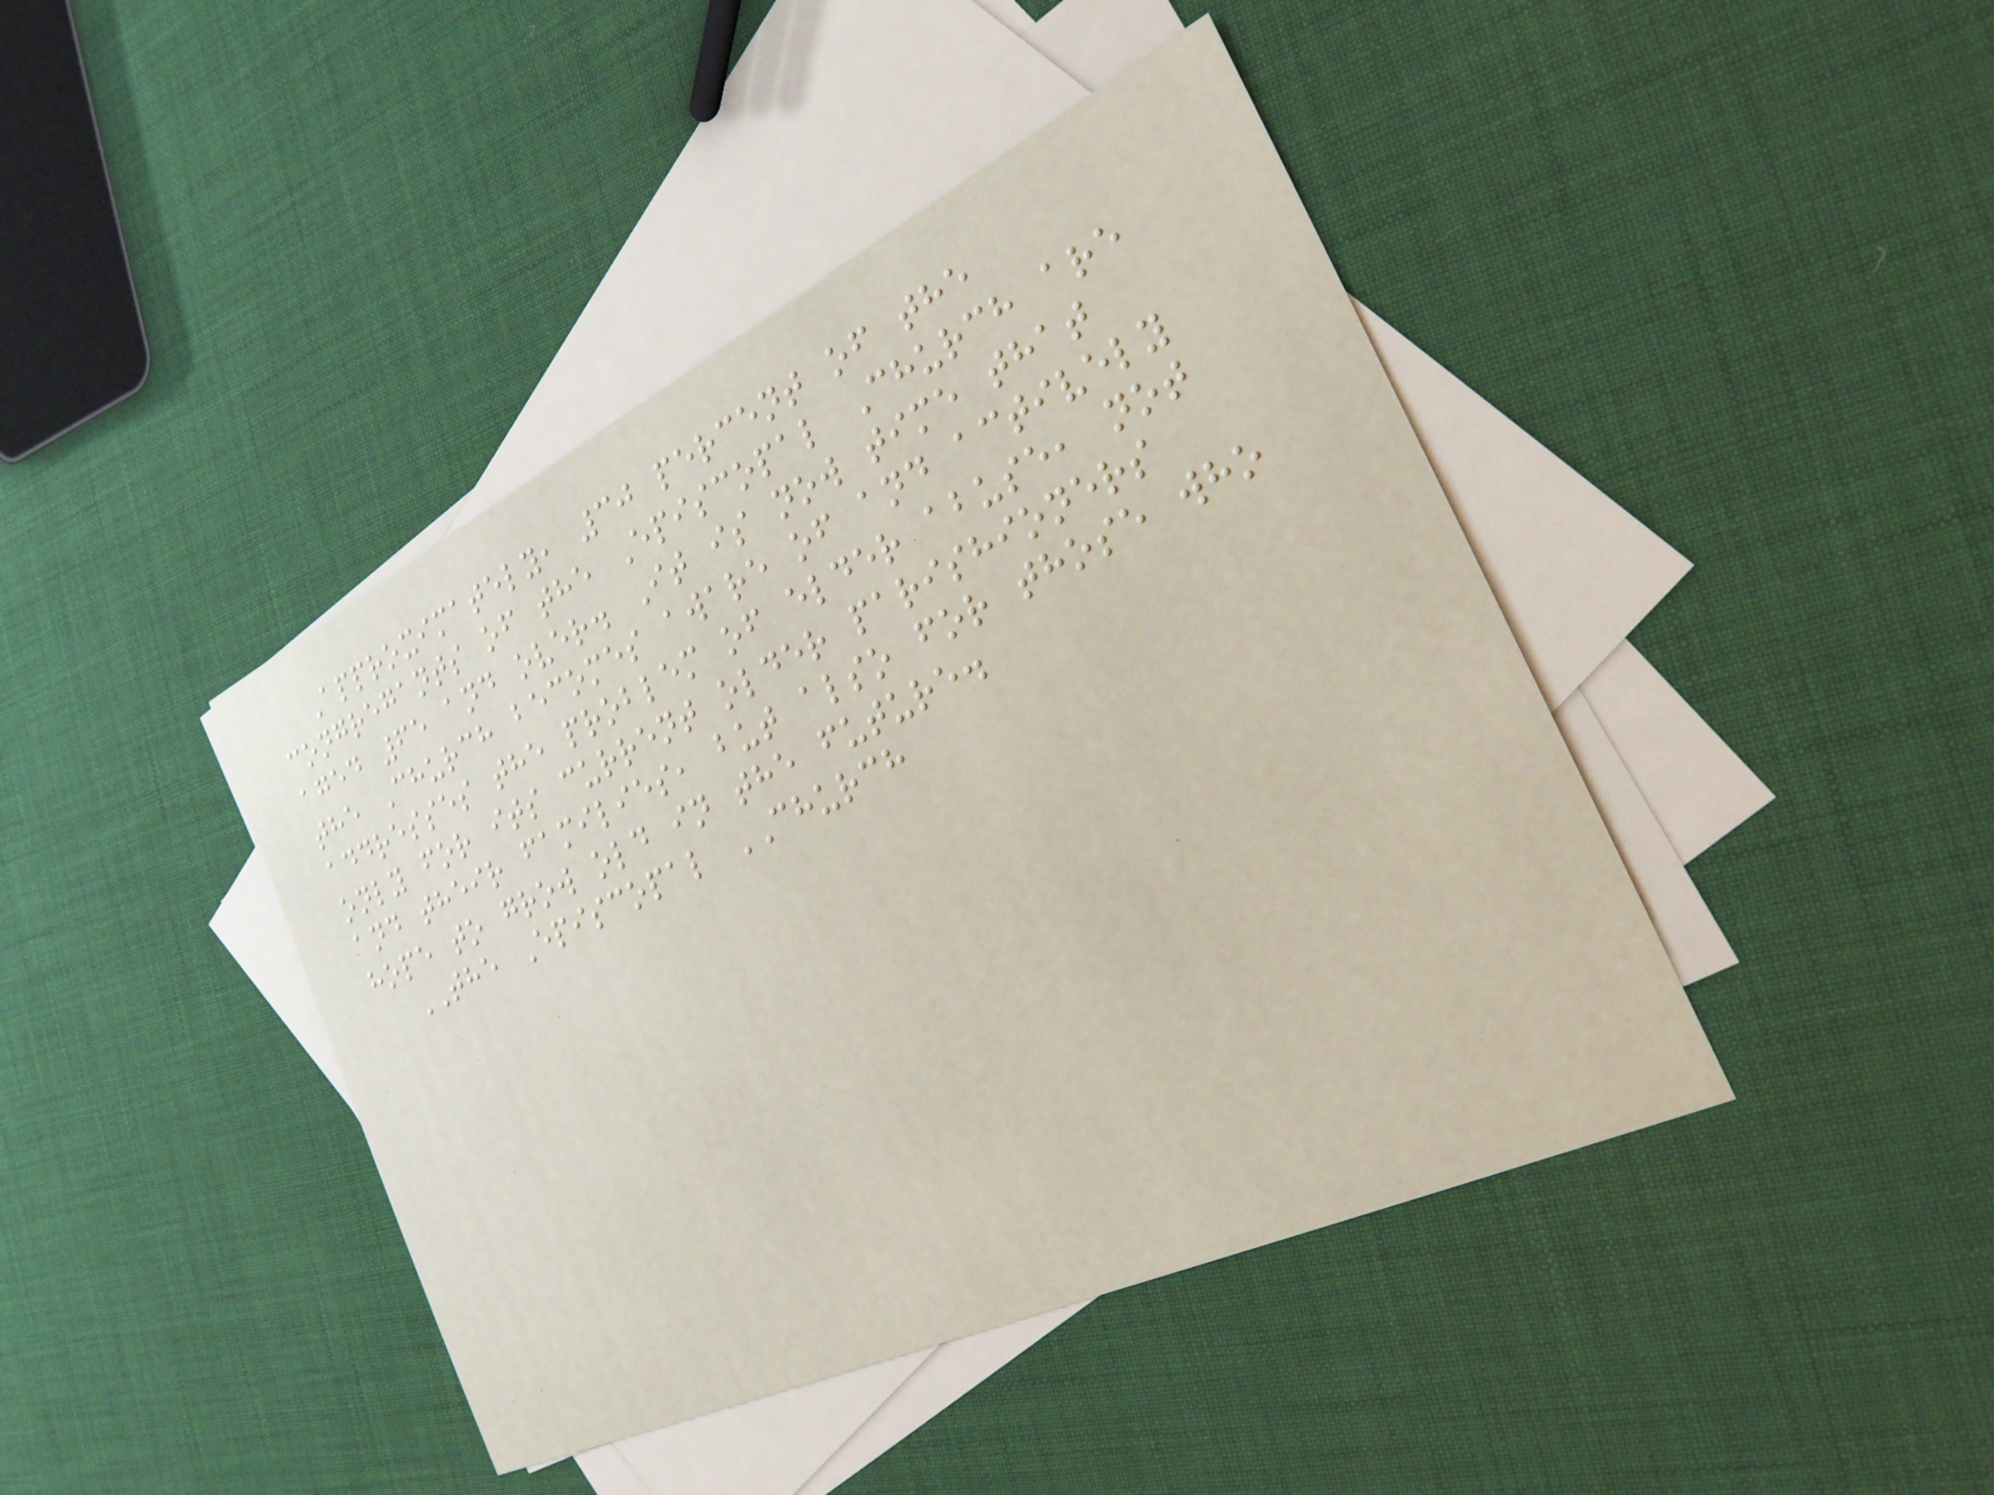Approximately, 30 percent of the
congregants of the Episcopal Church are
aged 65 and over. It is now time that
the Church becomes aware of and actively
addresses the problem of elder abuse, not
only for its current older parishioners
and their families, but also for those who
hope to grow old in the future.
THE Episcopal CHURCH
